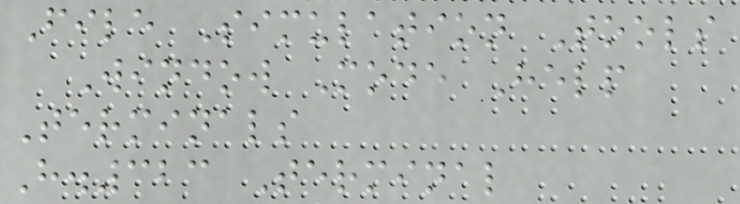File Simulation Tools
Window Mode Help
Terminals
H.323 Terminal
